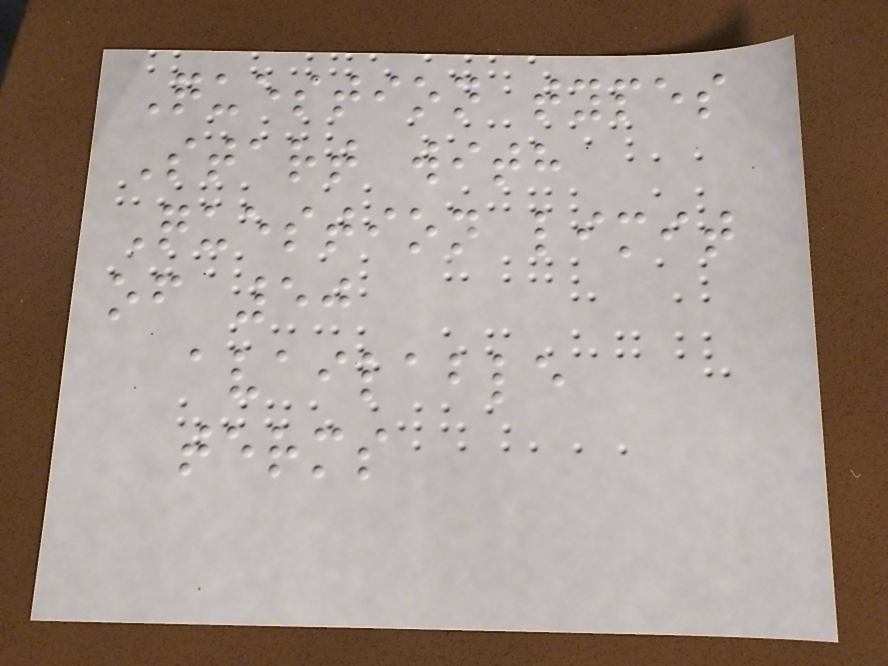Question types
Start with
Question limit
of 50
available
terms
